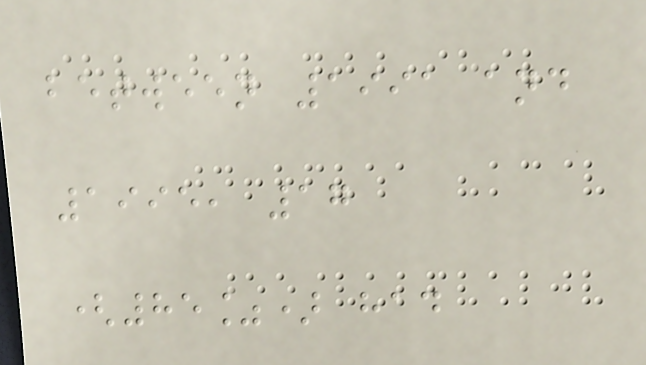between 1991 and
1995, 17
(85%) had
